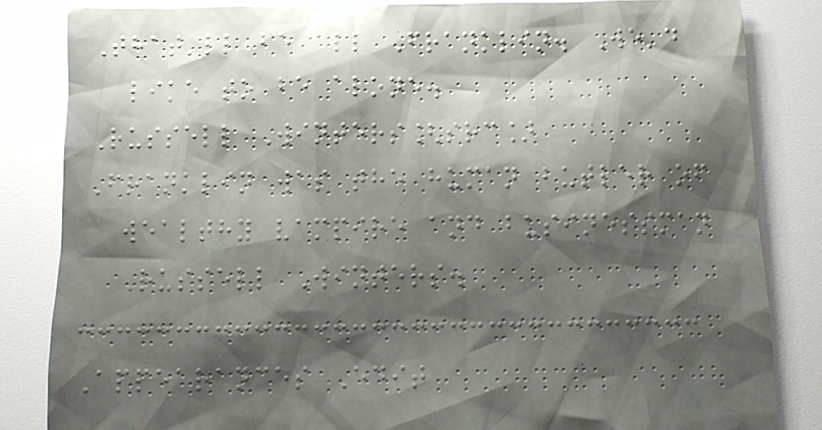That'll be all Franklin. We'd
like to be alone.
Russell Winters[src]
Franklin was the human butler of
wealthy vampire and businessman
Russell Winters.
Appearances Edit
